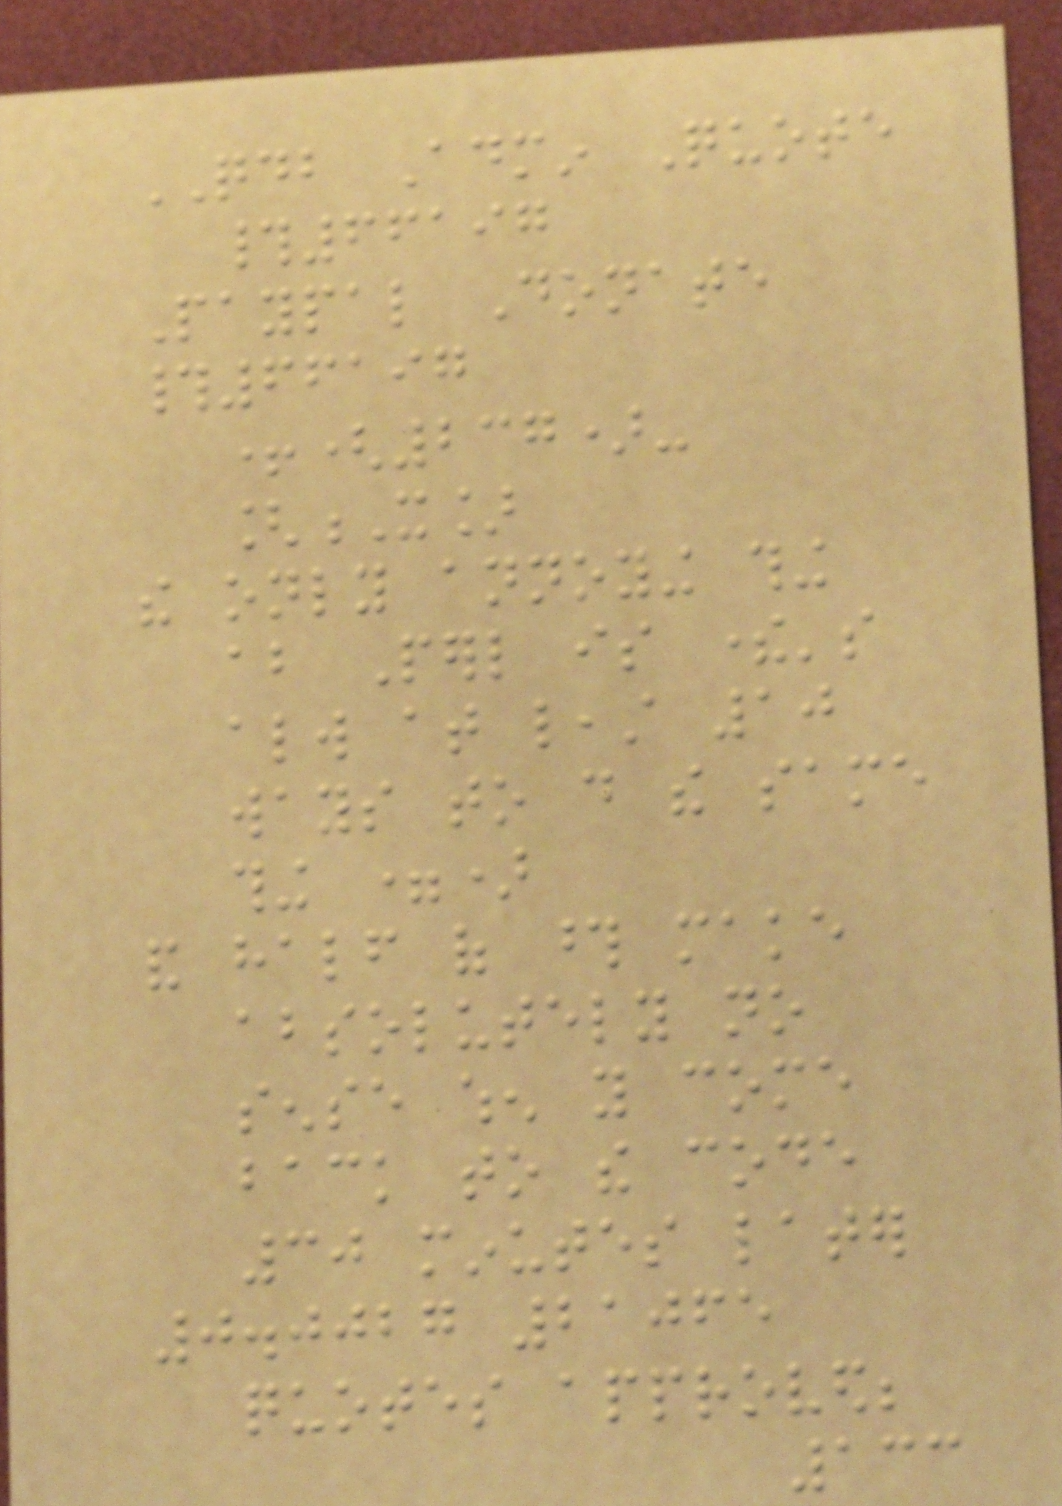QDB Admin Quote
#66197
Paypal Donate
#66197
+(237)-
[X]
the only annoying thing
about Perl is there's
always at least 10
ways to do the same
thing =)
and half of those make
absolutely no
sense when you come
back to the code
30 minutes later
0.0027 21065
quotes approved;
133
